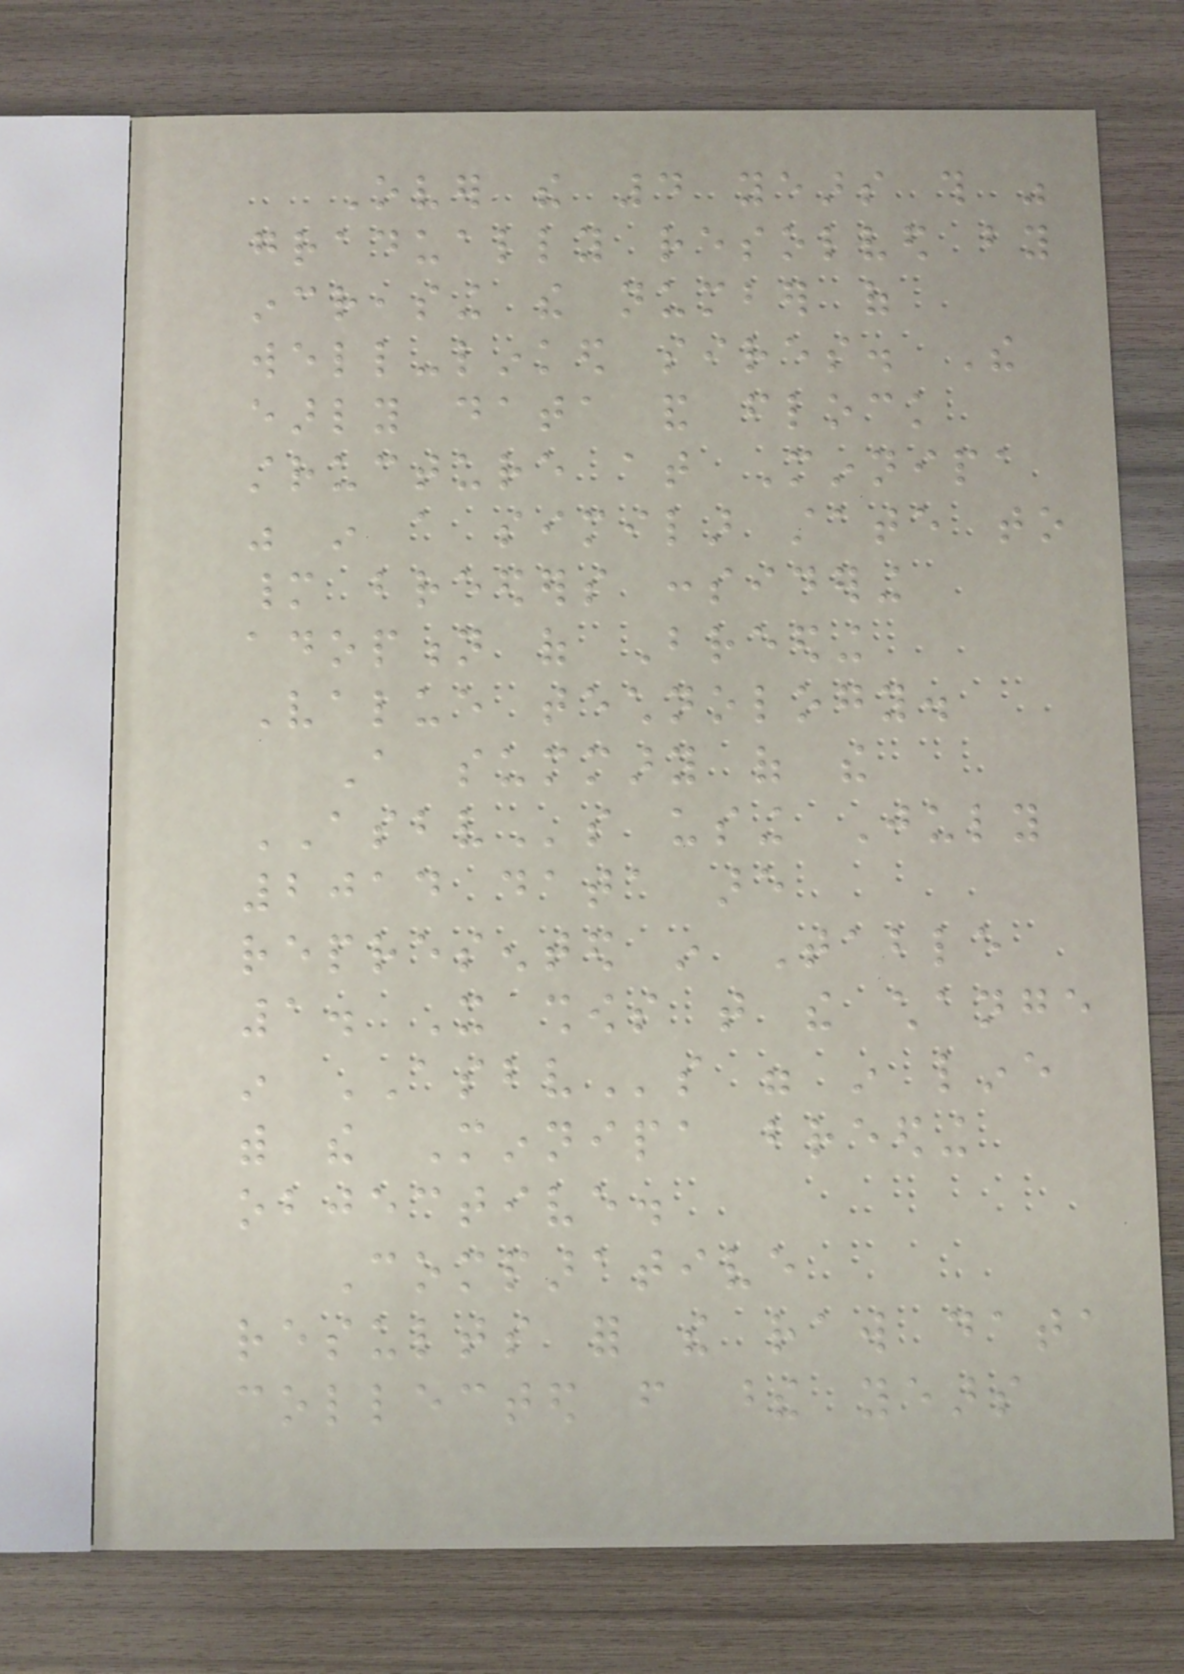Over the 4 years this was
gradually resolved by
increasing the number of
well-linked sires. The
early data and flock
structure at Minnipa
was in a similar state to
many breeders considering
adoption of Breeding
Value technology.
A summary of the
ASBVs using July
2014 data are
represented in Table
1. It shows that the change
in ASBVs were in line
with the Minnipa breeding
objective.
Comparative
results for the raw data
collected from these years
